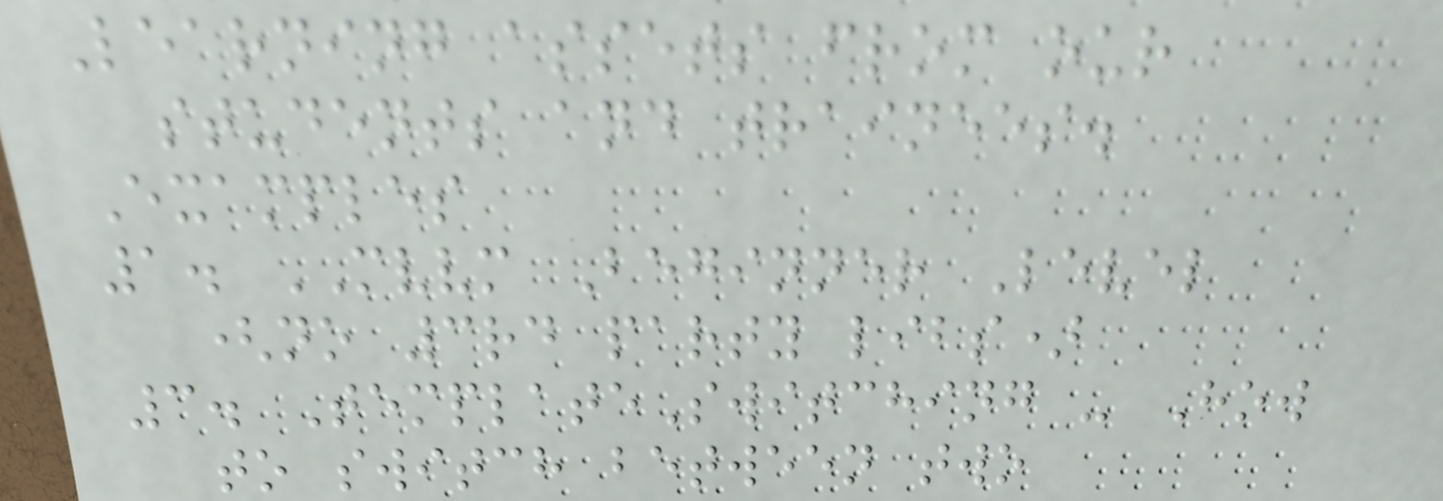Learning assets from our
students and trainees.
Examples
1. MVVM Beginner Level
(no 3rd party libs)
3. TemplateSwitching - How
to switch between two
